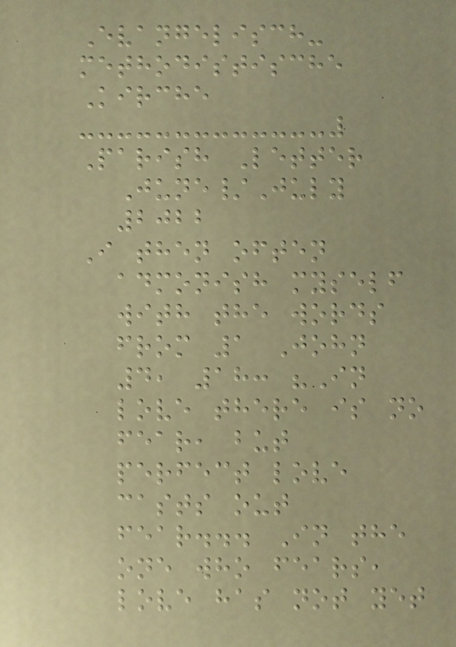Evangelisch-
methodistische
Kirche
Parish Letter
June/July
2022
I then often
admonish myself
with the words
from 1 John
4, 18: "In
love there is no
fear, but
perfect love
casts out
fear... In the
one who fears,
love has not yet
